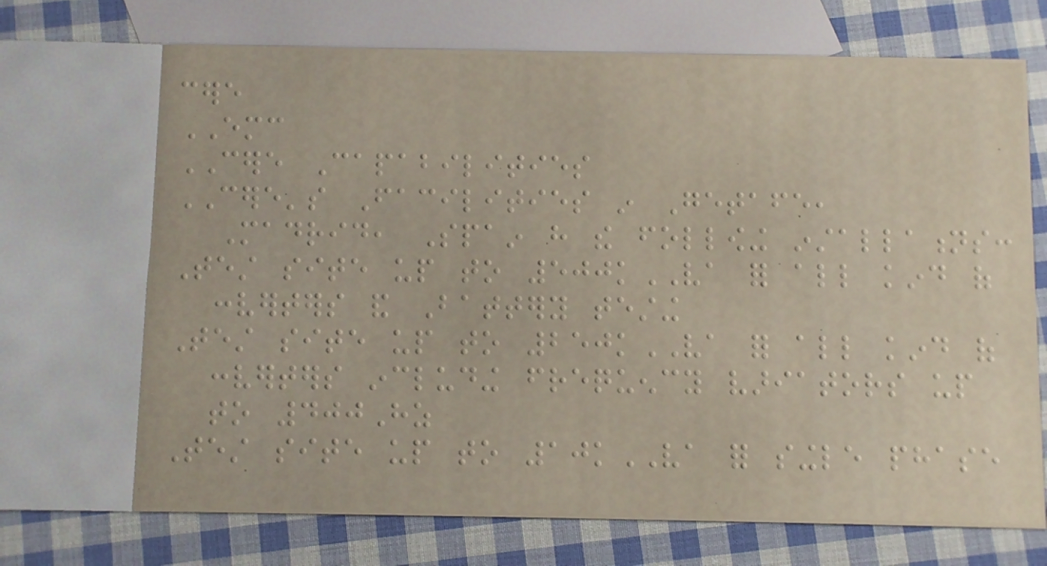cere
EMC
CERE Capabilities
CERE's Facilities in Getafe,
Madrid, Spain have the following installations:
Test site up to 500kVA for all kind of
converters and Battery testing
Test site up to 250kVA for all kind of
converters including frequency variators up
to 400Hz
Test site up to 10kVA for single phase
